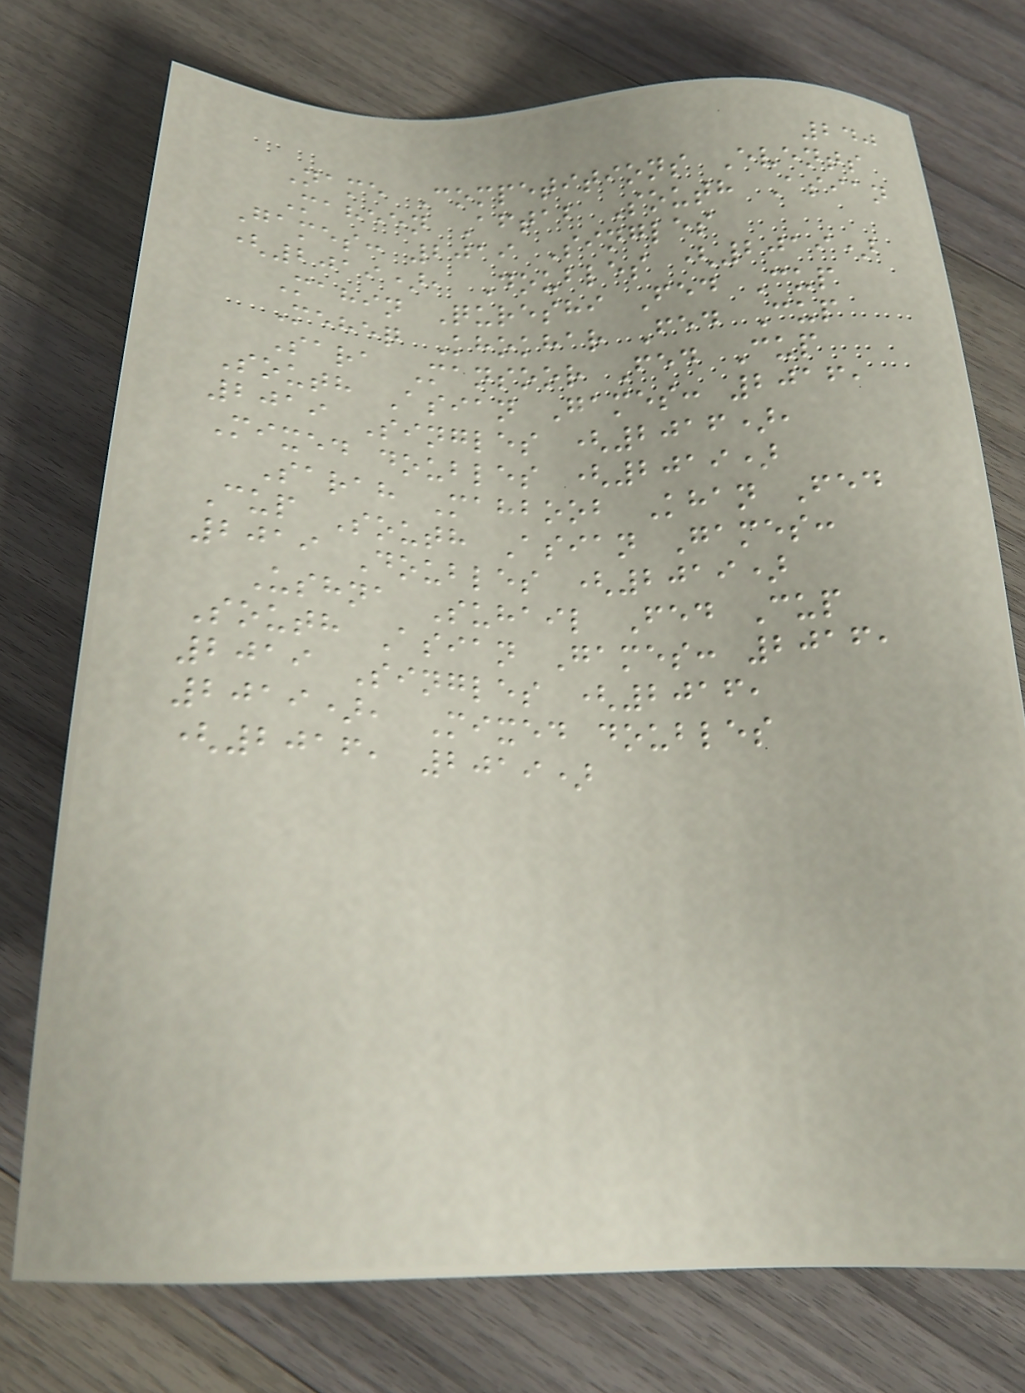240
Name Competitions Events
Maheen Aftab South Asian
Games: 2019 Singles
(2019), Doubles (2019)
Mahin Qureshi Fed Cup
Meheq Khokhar Fed Cup
Sara Mansoor Fed Cup
South Asian Games: 2016,
2019 Singles (2016),
Mixed doubles (2019)
Sarah Mahboob Khan Fed
Cup South Asian Games:
2019 Doubles (2019)
Ushna Suhail Fed Cup
South Asian Games: 2016,
2019 Singles (2016,
2019), Mixed doubles
(2016, 2019)
